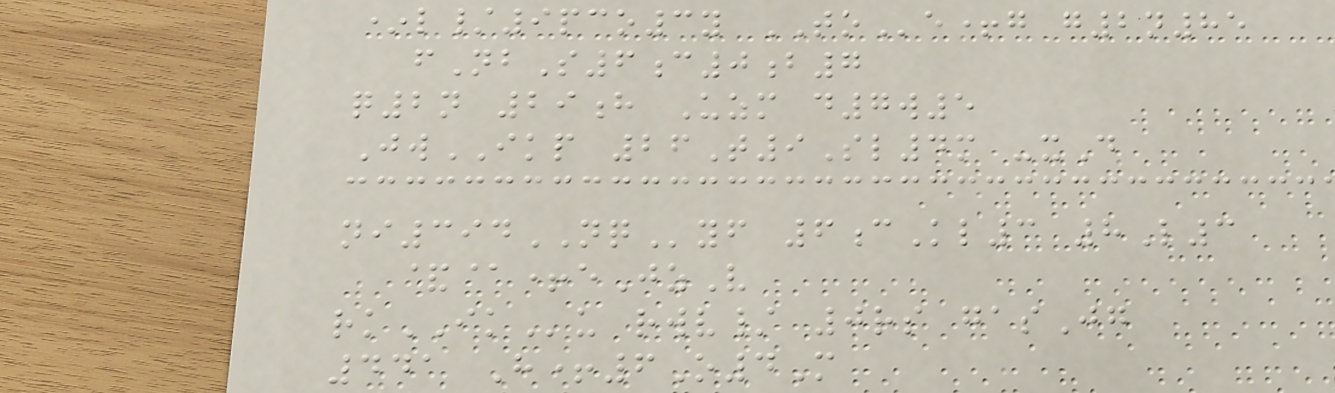*l/9pco3y TOe+g g2n85
fNbS6c0b7
q2n 29h Uzm d7w5
JwIKP 26T9Sl4m -xD
ni394NQyf 6cKl3 8L3
&@+eJzV
rkIKu rwv/ 0rs gasJg
441 H+6O4M
